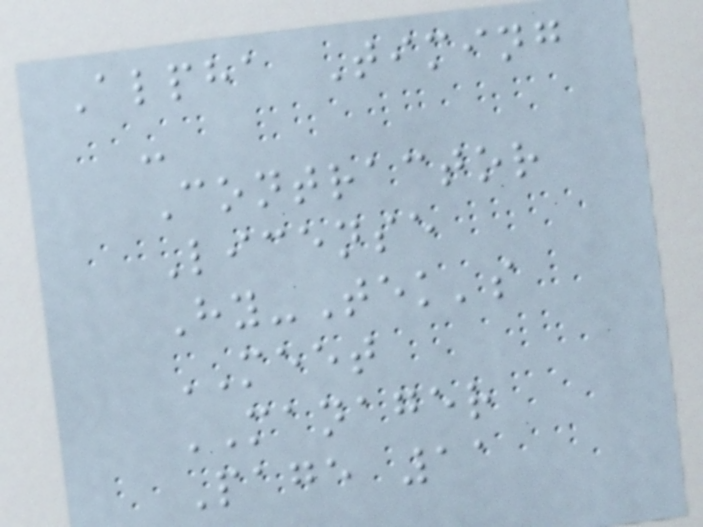Alpha Timing
-
Contractor
License
Hy-Tek's
MEET
MANAGER
Page 11
